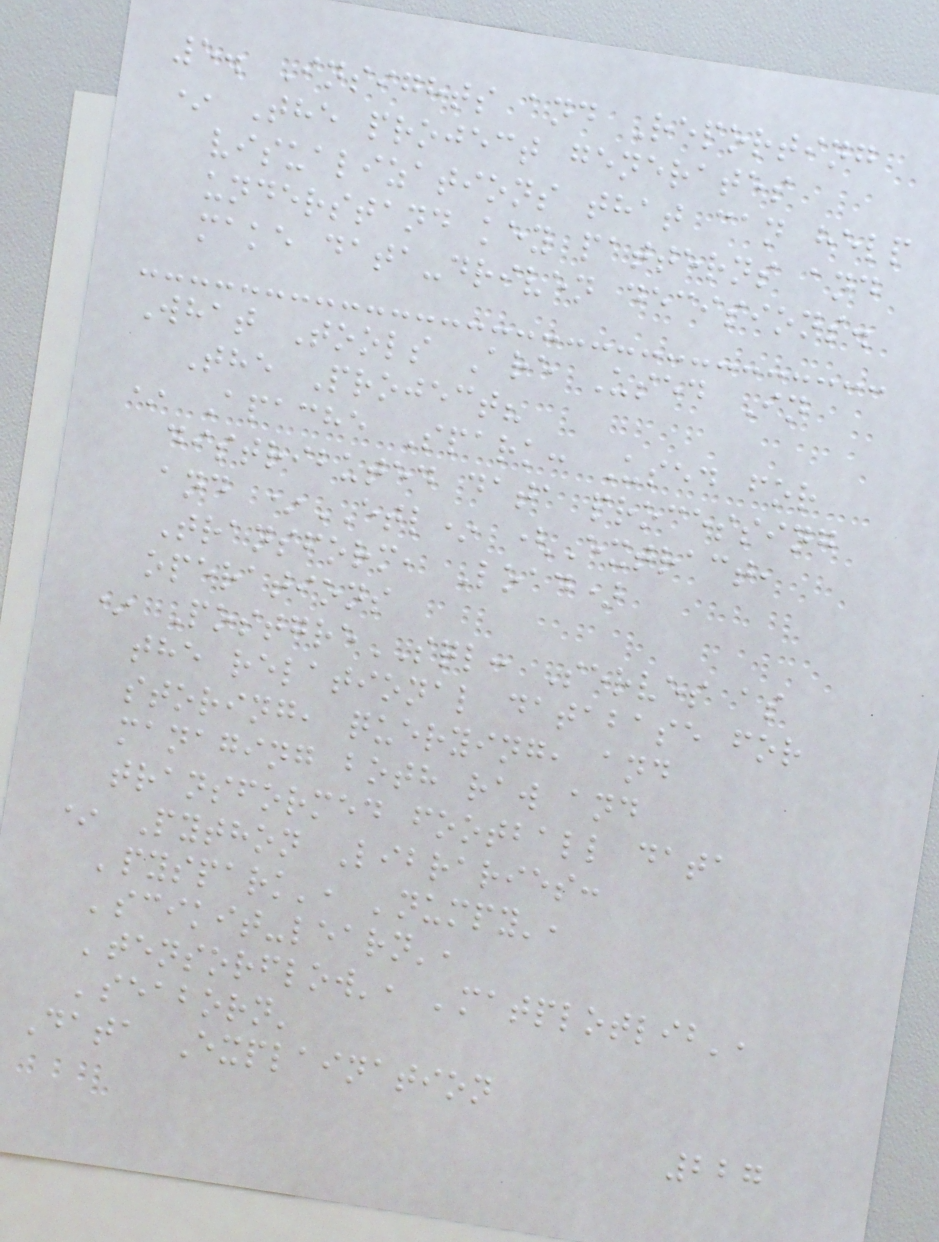5. Insights and Reporting
* The project generates
visualizations that can help
understand key patterns and
make data-driven decisions.
What Tools Are Used In
The Project?
* Apache Spark: Used for
distributed data processing
and *ETL* (Extract,
Transform, Load)
operations
* PostgreSQL: Serves as
the relational database for
storing, querying, and
managing both raw and
transformed football data
* Python Libraries:
'pyspark', 'numpy',
'scikit-learn',
'tensorflow', 'matplotlib',
'seaborn'
Data Explaination
227
